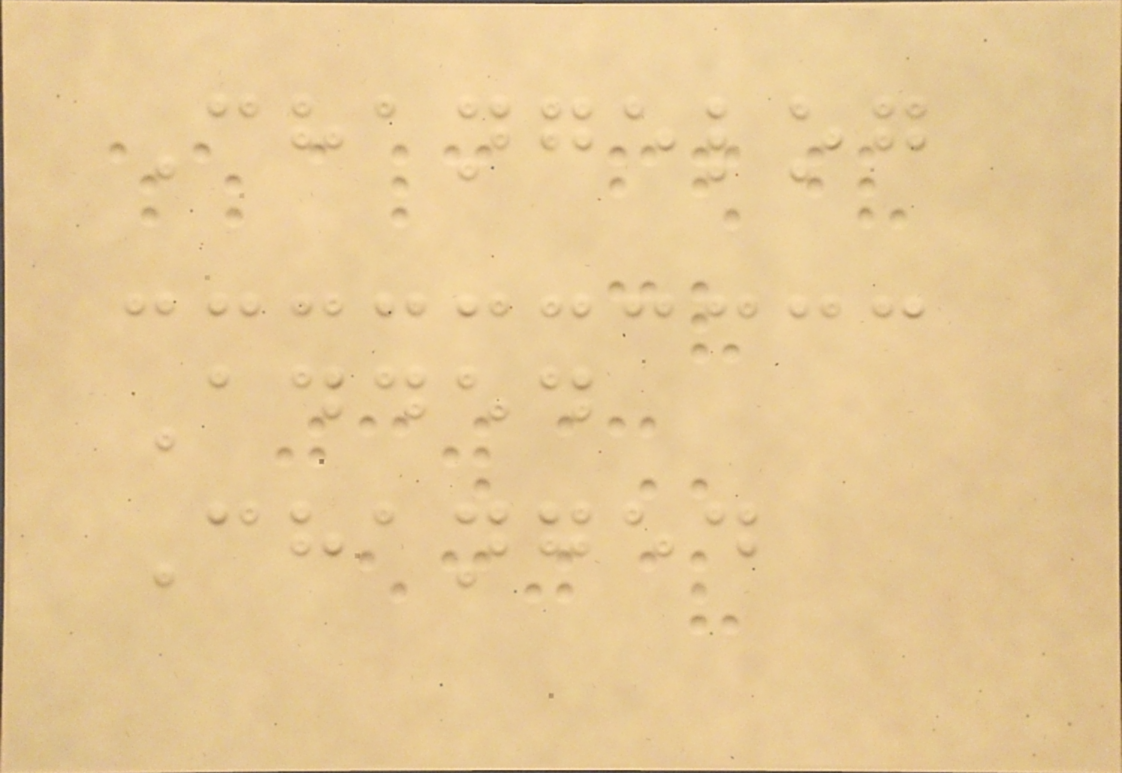Changelog
Added
Changed
